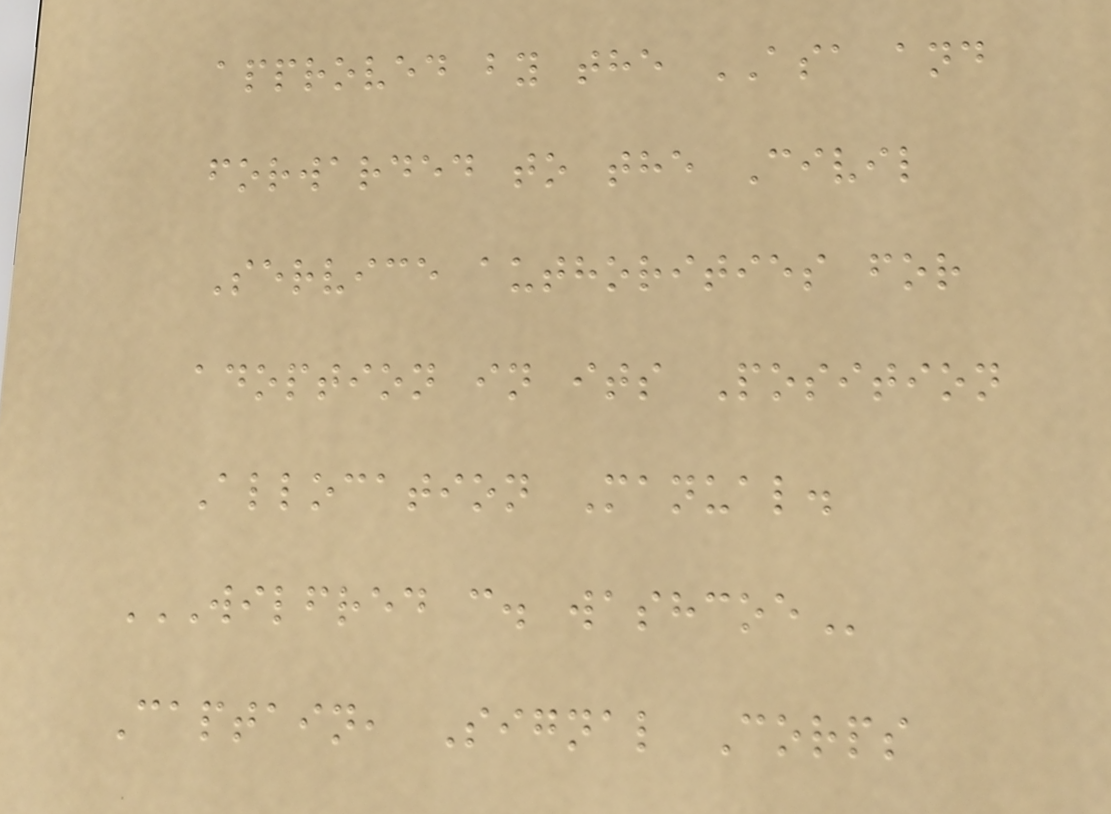approved by the ASA and
forwarded to the Civil
Service authorities for
adoption in its Position
Allocation Manual.
WILFRED C. WASHCOE
Captain, Signal Corps
